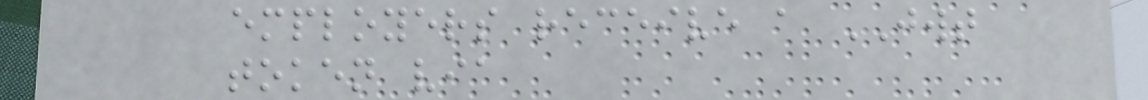employers receive a JWT
token via
